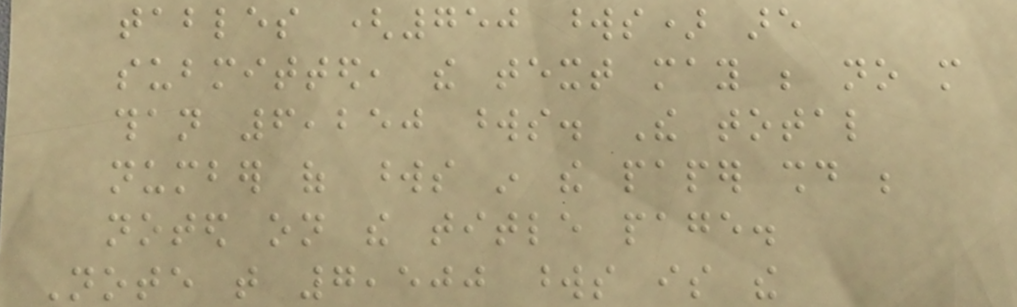tables (750 words) are
submitted, the text may be no more
than 6,250 words. The total
number of words in the paper should be
noted on the title page.
Note that 7,500 words is the
